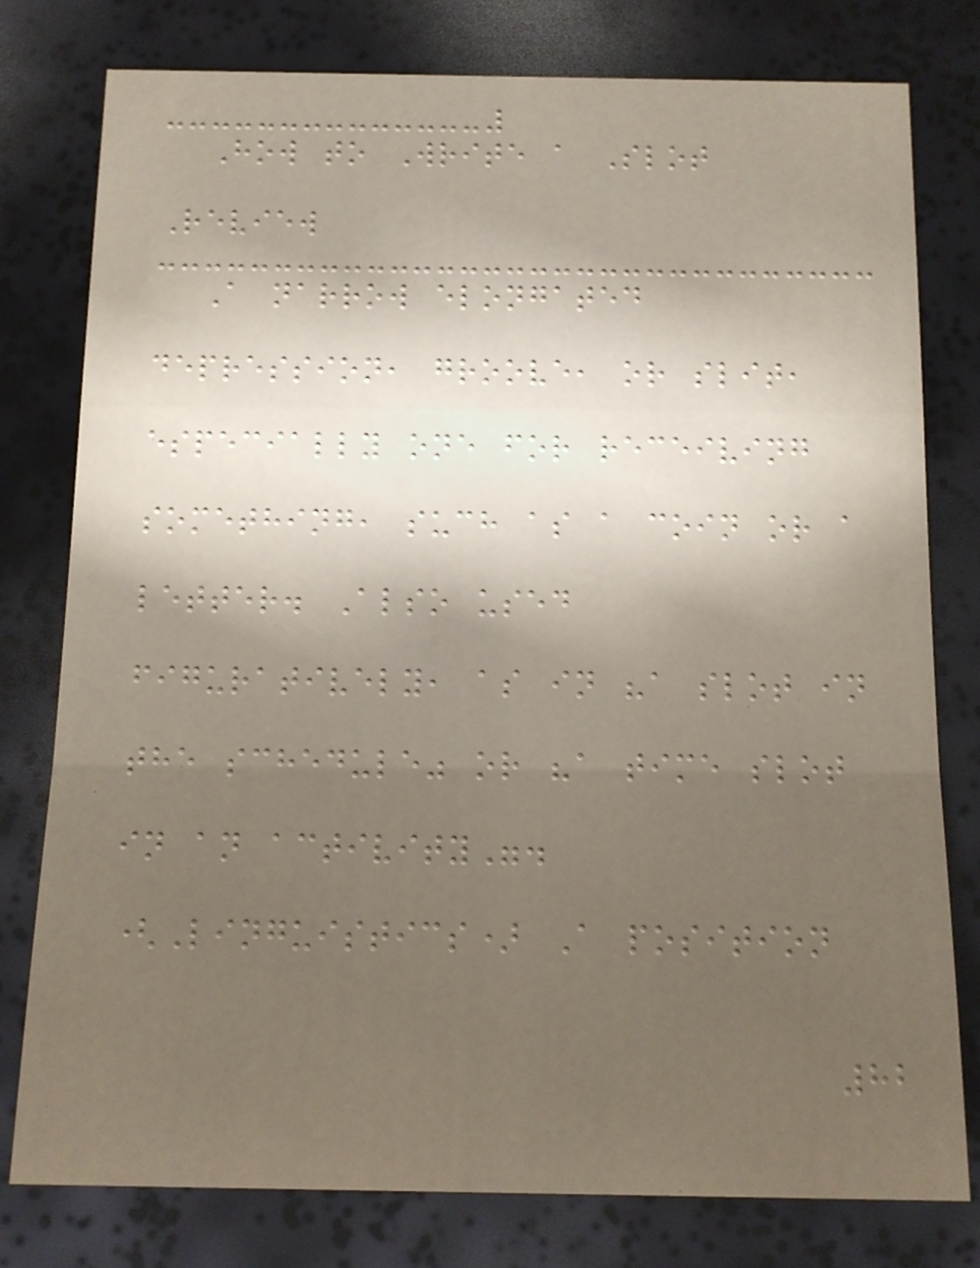How to Write a Slot
Review
A narrow elongated
depression, groove, or slit,
especially one for receiving
something, such as a coin or a
letter. Also used
figuratively, as in "a slot in
the schedule" or "a time slot
in an activity".
(Linguistics) A position
82
